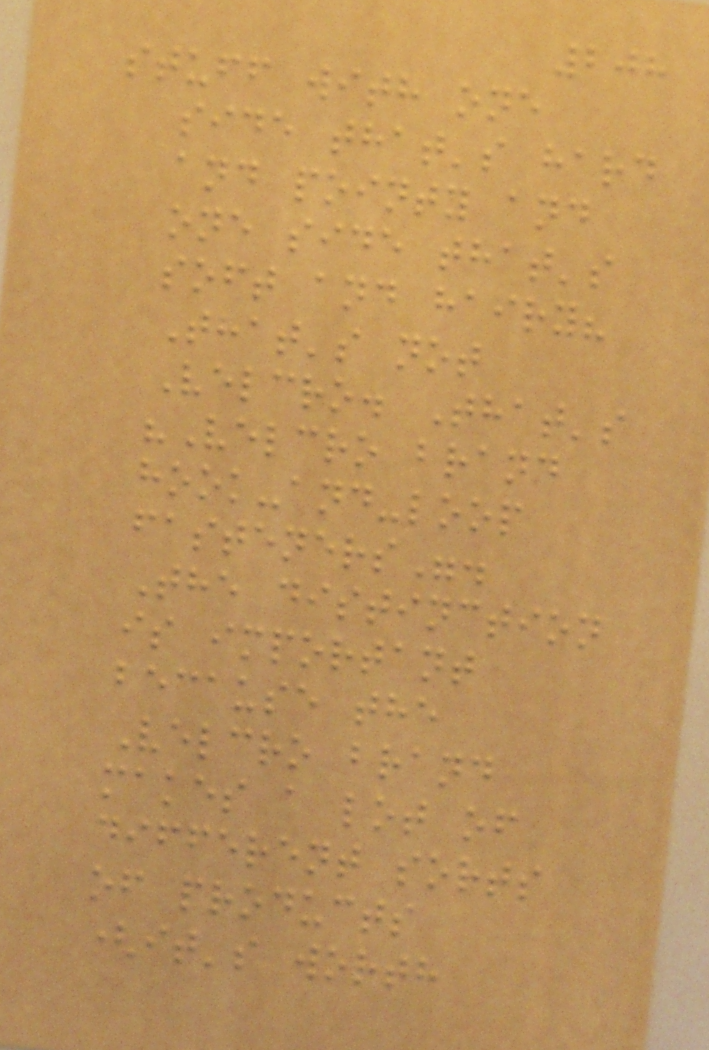208
stuff with one
side that's hard
and pointy and
one side that's
soft and hairy?
That's not
Velcro. That's
"Velcro brand
hook-and-loop
fasteners".
The distinction
is important
because the
Velcro brand
makes a lot of
different sorts
of products
(it's worth
